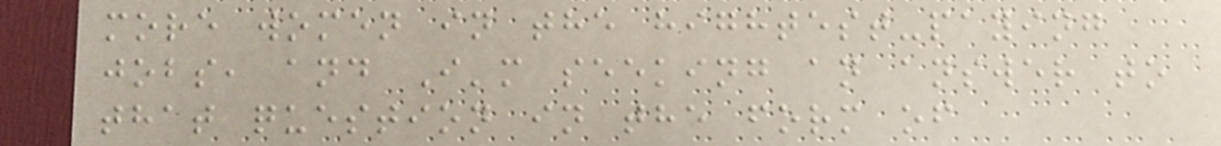more women in the hightest-paying
jobs, and I'm seeking an answer to
that question in the form of
